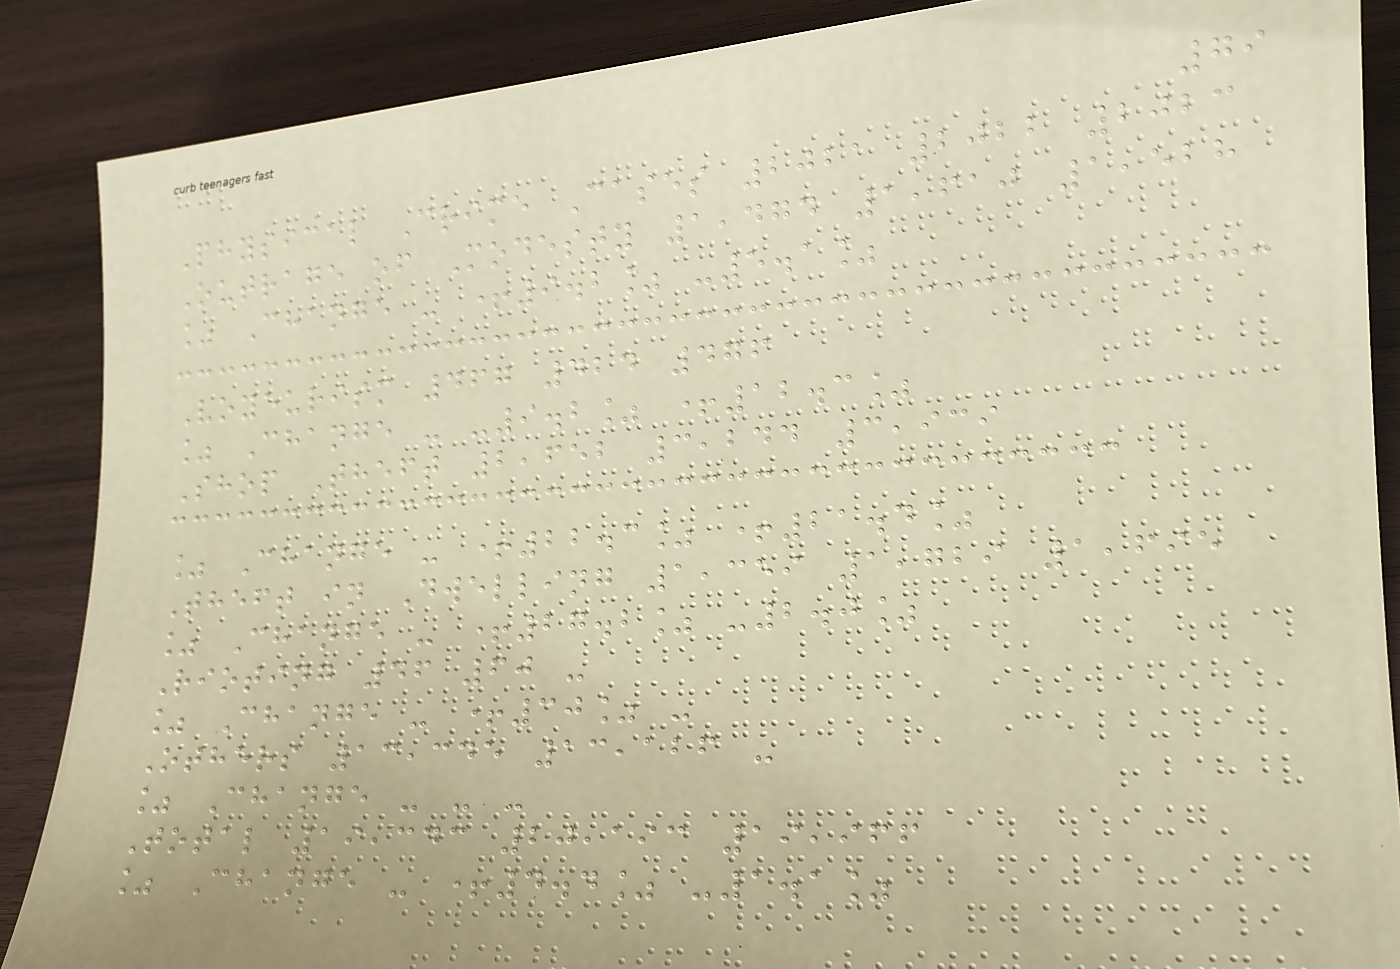79
Physical Crime Cases 2021 2022 2023
Outrage of Modesty 1,474 1,610 1,528
% Change - +9.2% -5.1%
Voyeurism 467 424 476
% Change - -9.2% +12.3%
Shop Theft 2,652 3,244 3,939
% Change - +22.3% +21.4%
Theft in Dwelling 1,359 1,729 1,695
% Change - +27.2% -2.0%
Rioting 46 60 -
% Change - +30% -
Others 13,345 13,126 -
% Change - - -
Total 19,343 20,193 19,966
% Change - +4.4% -1.1%
